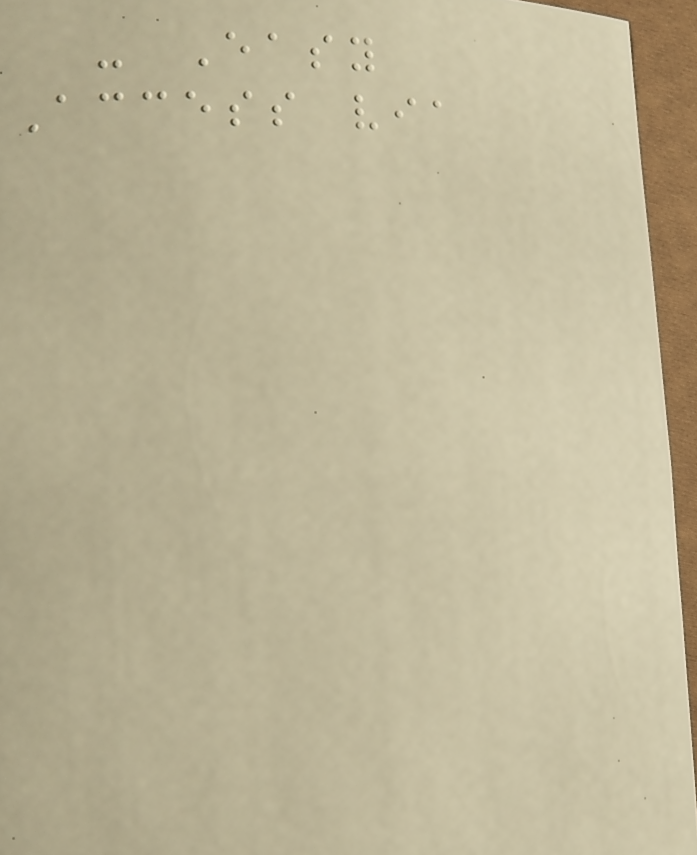- Easy
Access via
